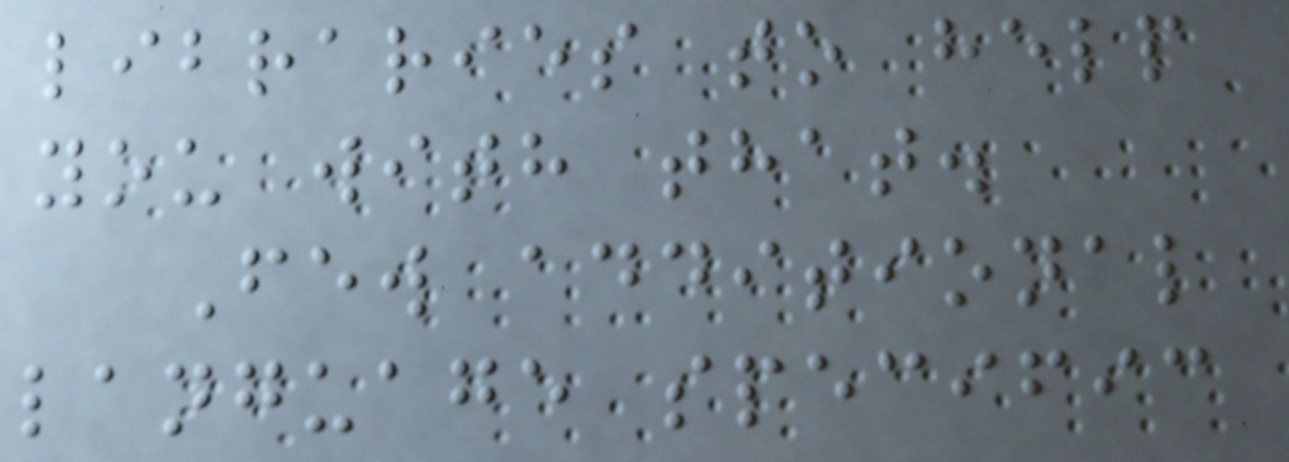libraries to help
you with that.
Few additional
language specific
